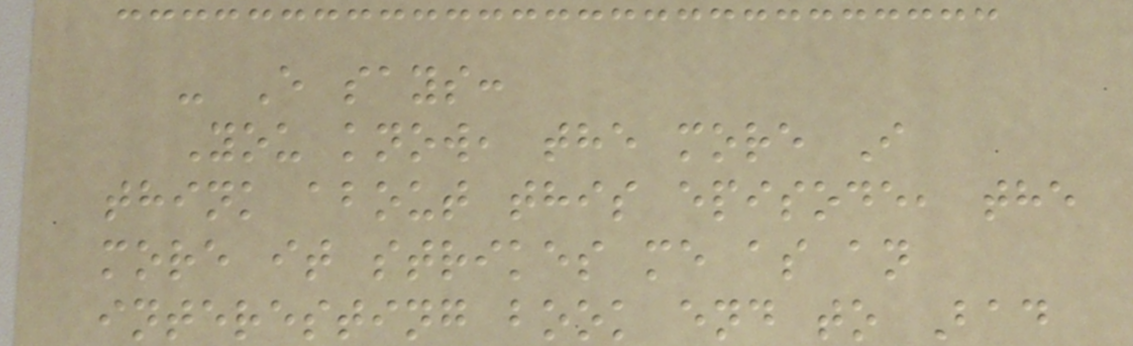- E says:
You know, the more I
think about this episode, the
more it strikes me as an
interesting book end to Bad
